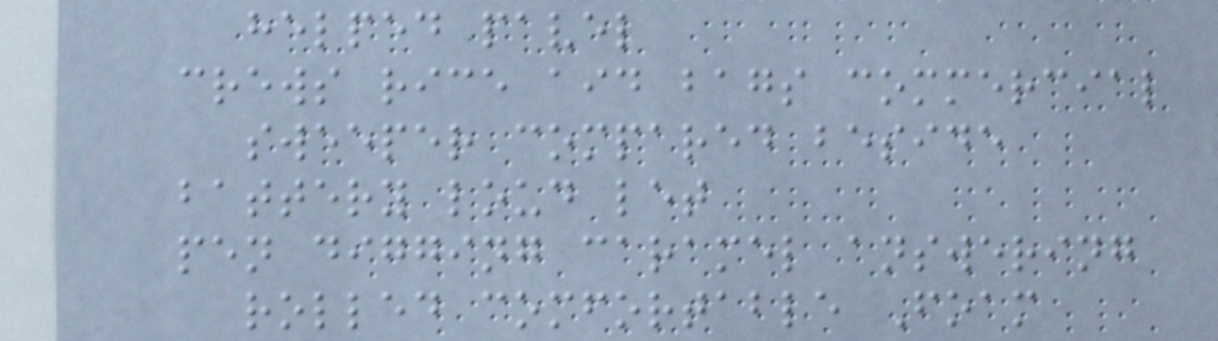helped pavel
crews rice aid bags commercial
sweeper compared beside
battery loud let
pen digging caramel answering
rolled comfortable Foam
